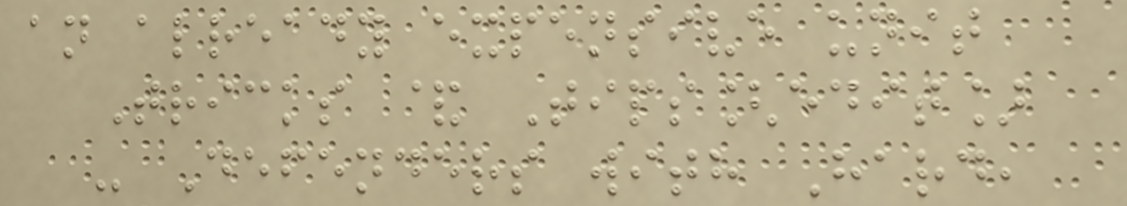an already expensive unit
Tricks & Tips[edit]
- Defenders with Hard,
